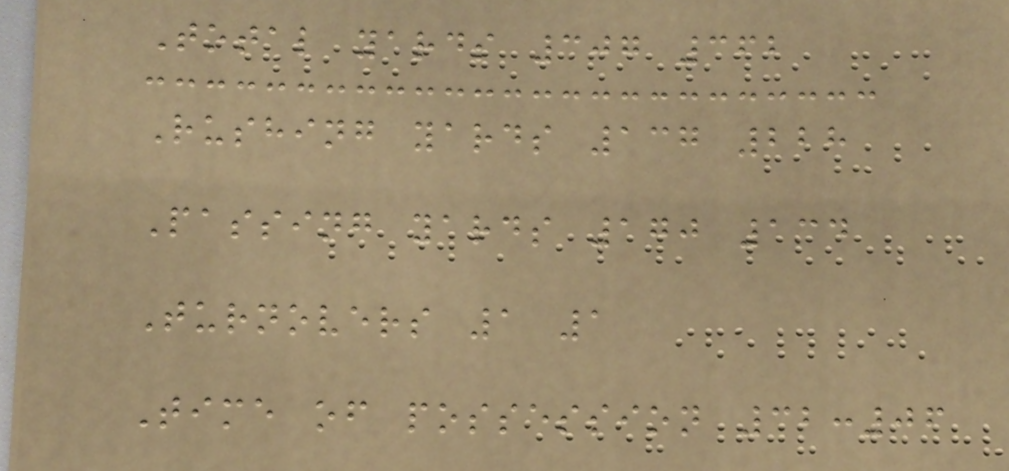Total yards 307 362
Rushing yards 137 228
Passing yards 170 134
Turnovers 1 1
Time of possession 32:06
